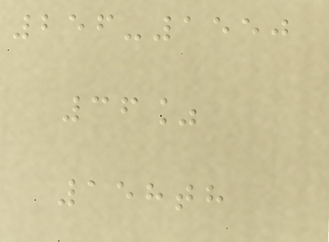256-1550
36%
158th
